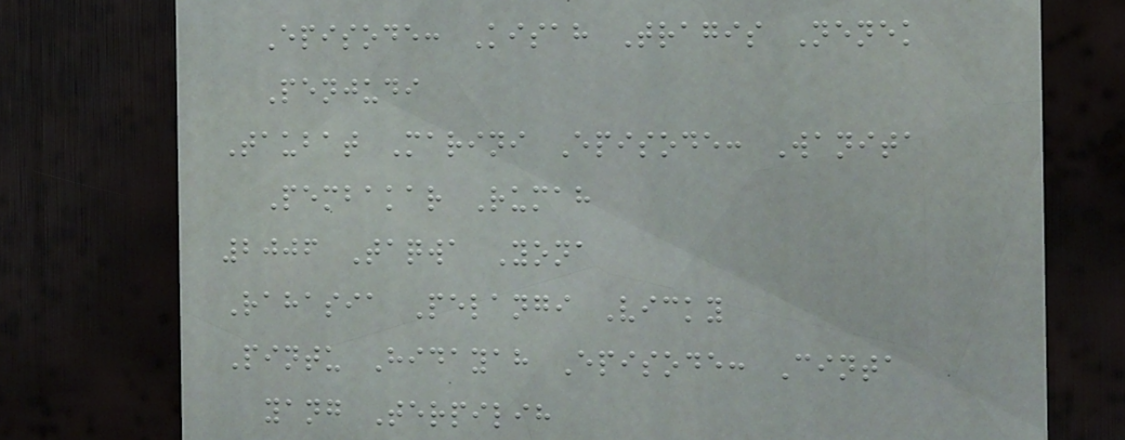Episode: Kisah Tragis Nenek
Penjudi
Taubat Marini Episode: Wanita
Pembakar Rumah
2006 Taqwa Yona
Rahasia Pelangi Vicky
Pintu Hidayah Episode: Cinta
yang Terpilih
